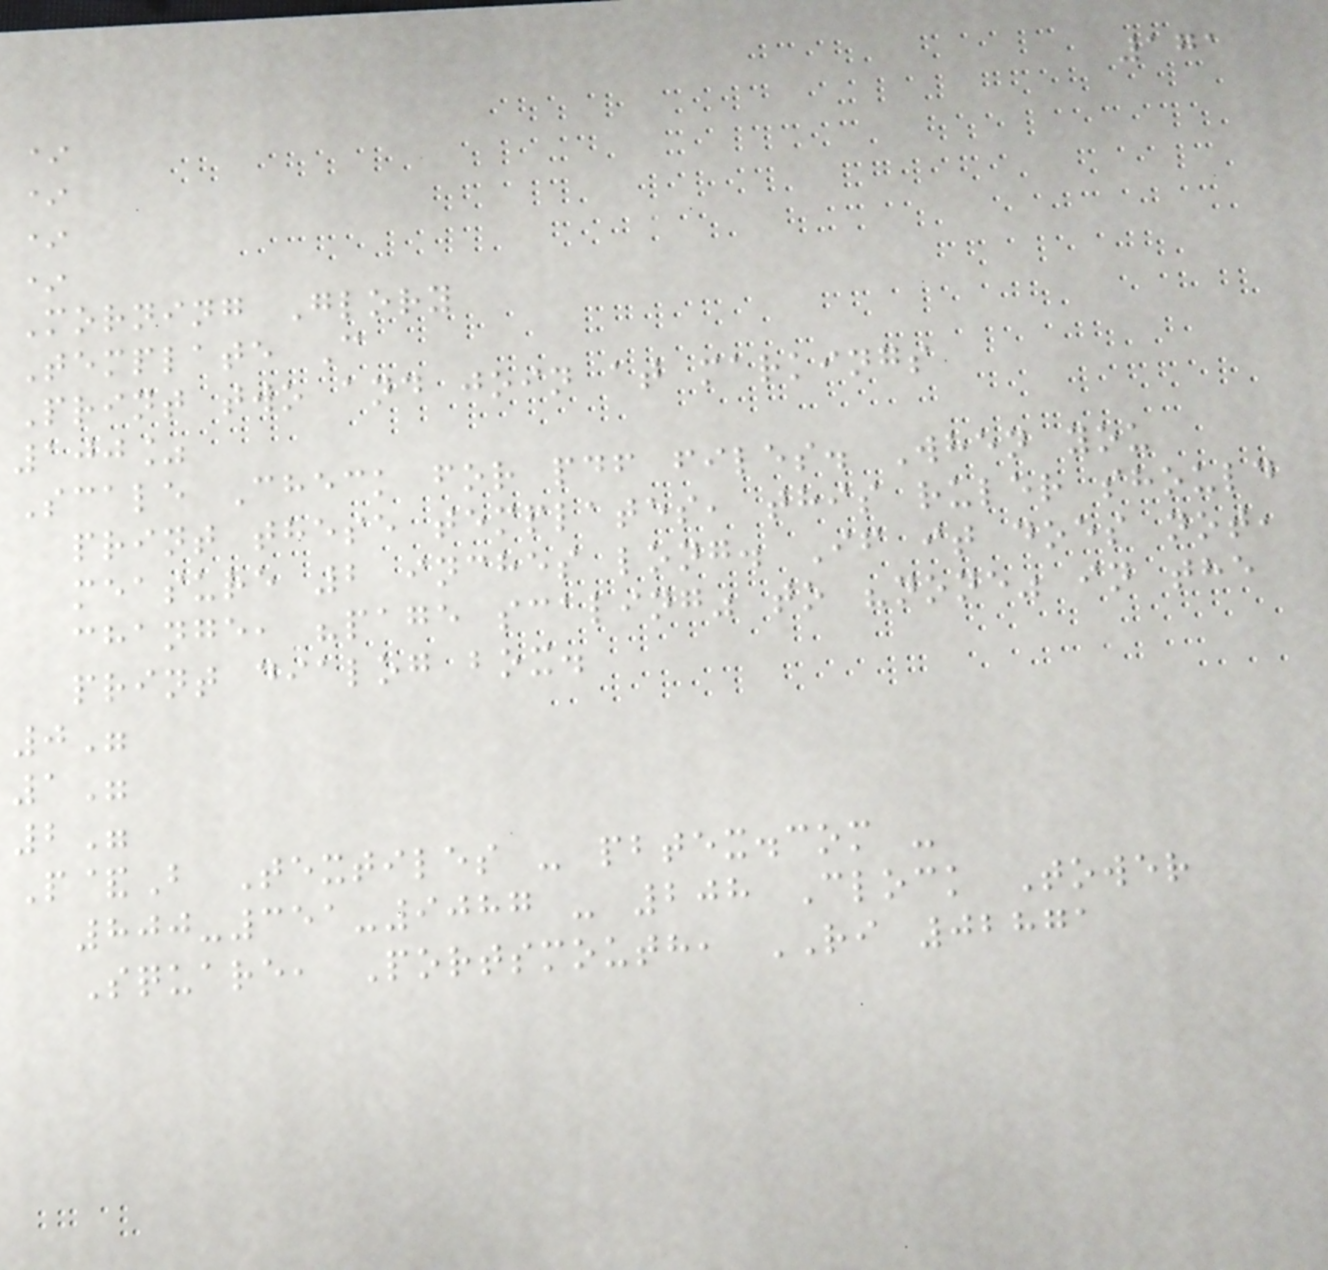171
*
*
*
*
Morning Glory
Template C
Print two and join at markings
100%
Scale Check for pdf files. When you
print these templates, this ruler should
measure 2 inches long. If it does not,
change, "page scaling" to "none" in the
print dialog box.
0"
1"
2"
P&B Textiles - pbtex.com -
800-351-9087 - 208 Clock Tower
Square, Portsmouth, RI 02871
